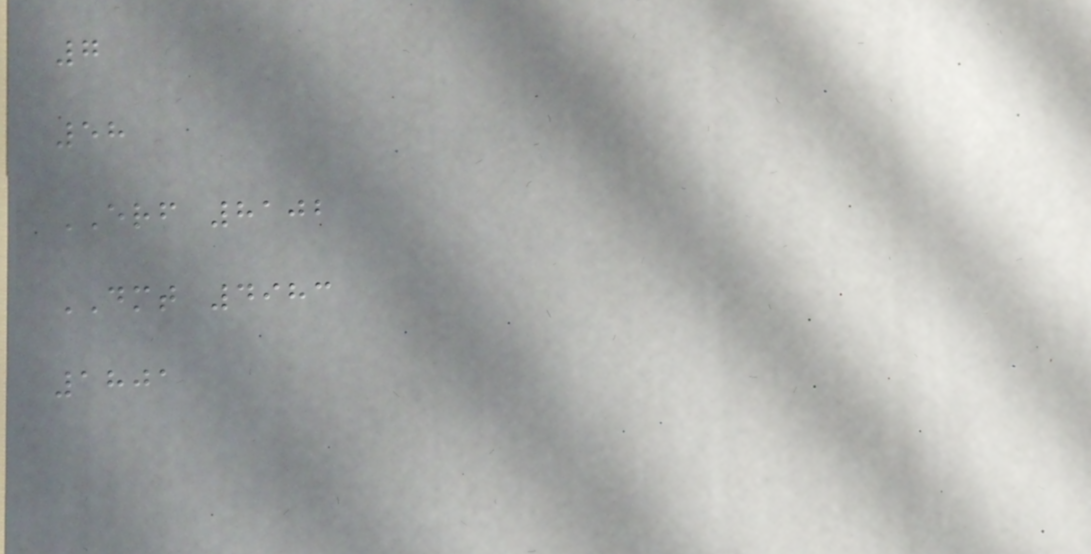7
58
ERF 8102
DMT 4983
1801
